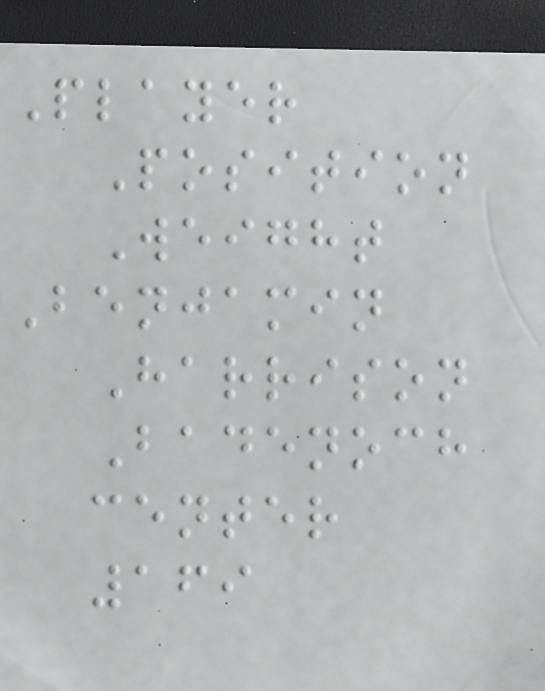Player
Position
Weight
Benjamin
Harrison
Badenoch
center
169
